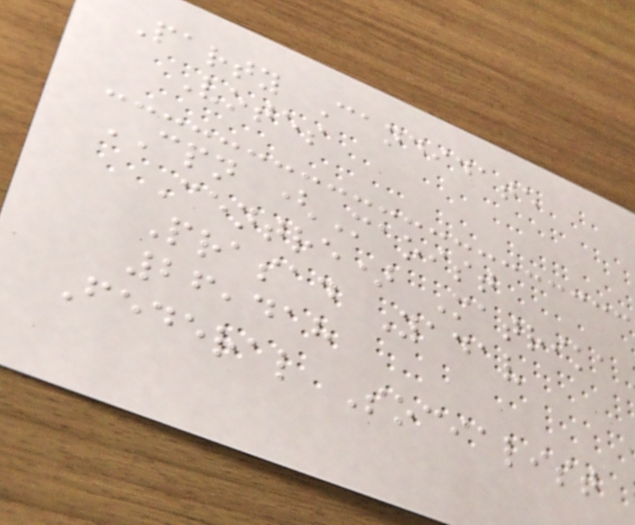Party Candidate
Votes
CPN (Maoist
Centre) Matrika
Prasad Yadav
26,418
Federal Socialist
